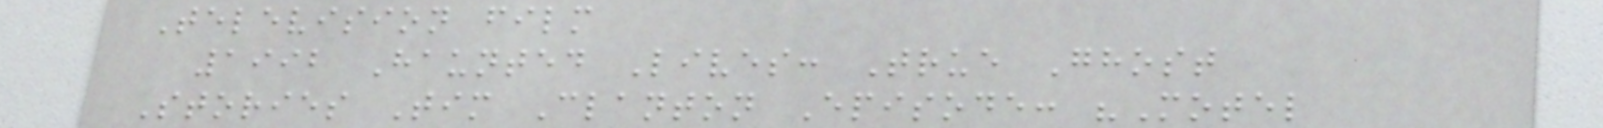Television film
1992 Haunted Lives: True Ghost
Stories Tim Clanton Episode: "Motel
